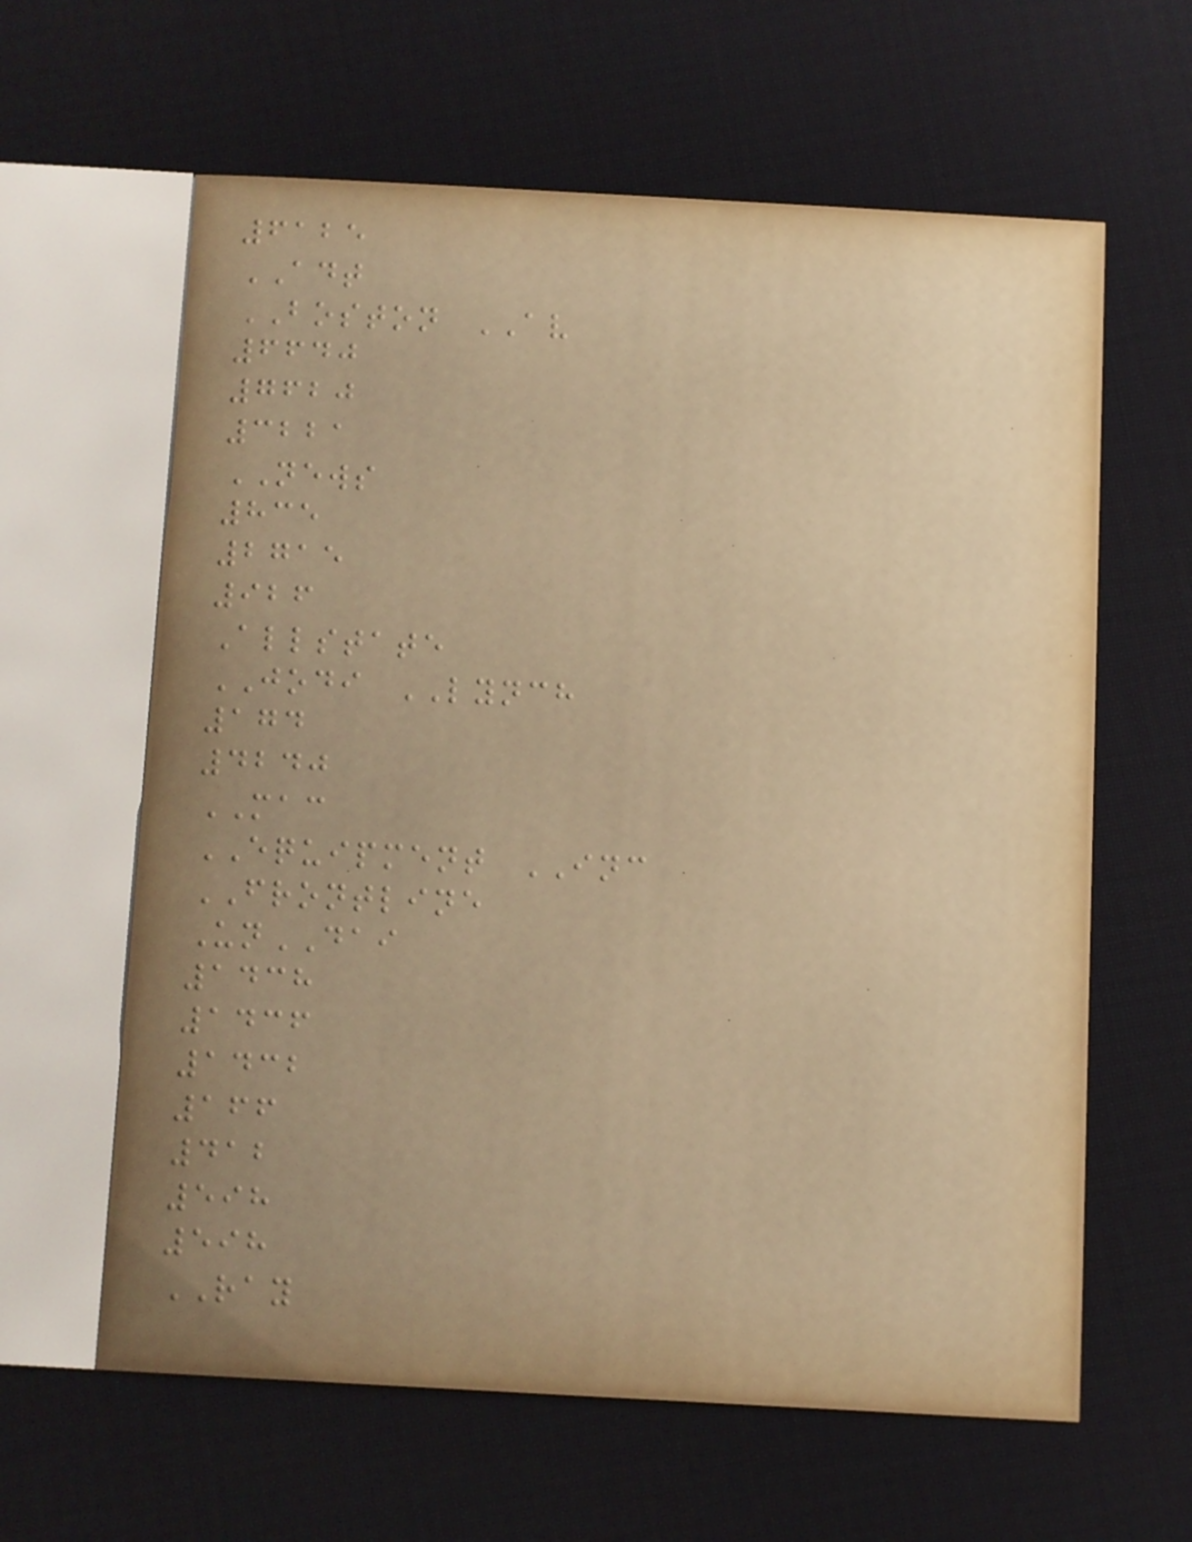6125
ADT
BOSTON AV
6640
7620
3221
NEWS
835
2715
926
Allstate
JODI LYNCH
174
4240
MAC
EQUIPMENT INC
FRONTLINE
UnDAI
1438
1436
1432
166
412
598
598
RAY
